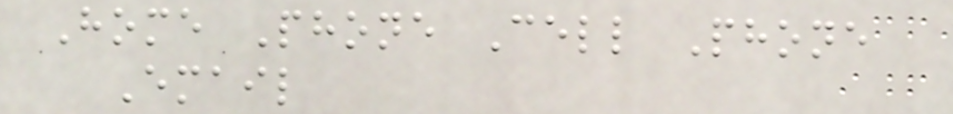Home Phone Cell Phone
Email
